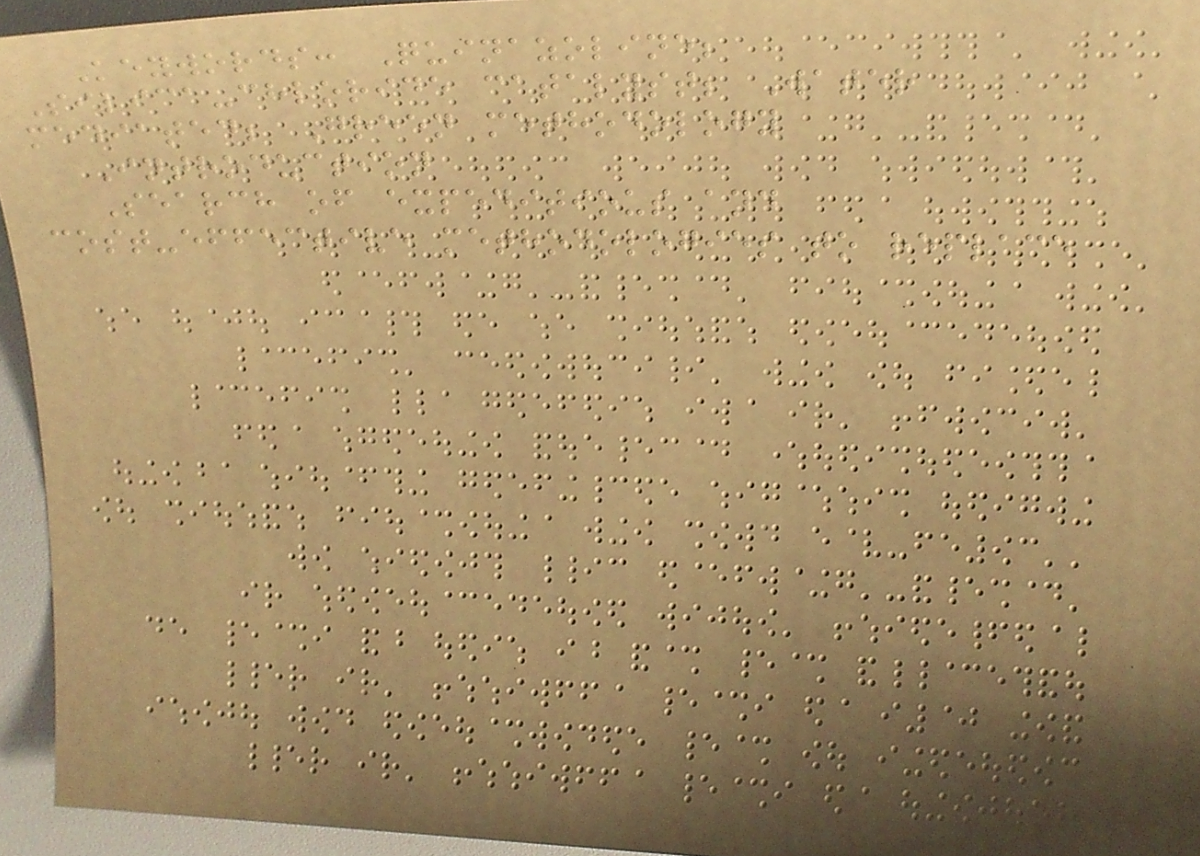Keywords: Quinazoline;
Silica-chloride catalyst; Water
mediated; Green methodology
Introduction
Search of expeditious and
cost-effective methodologies to replace
